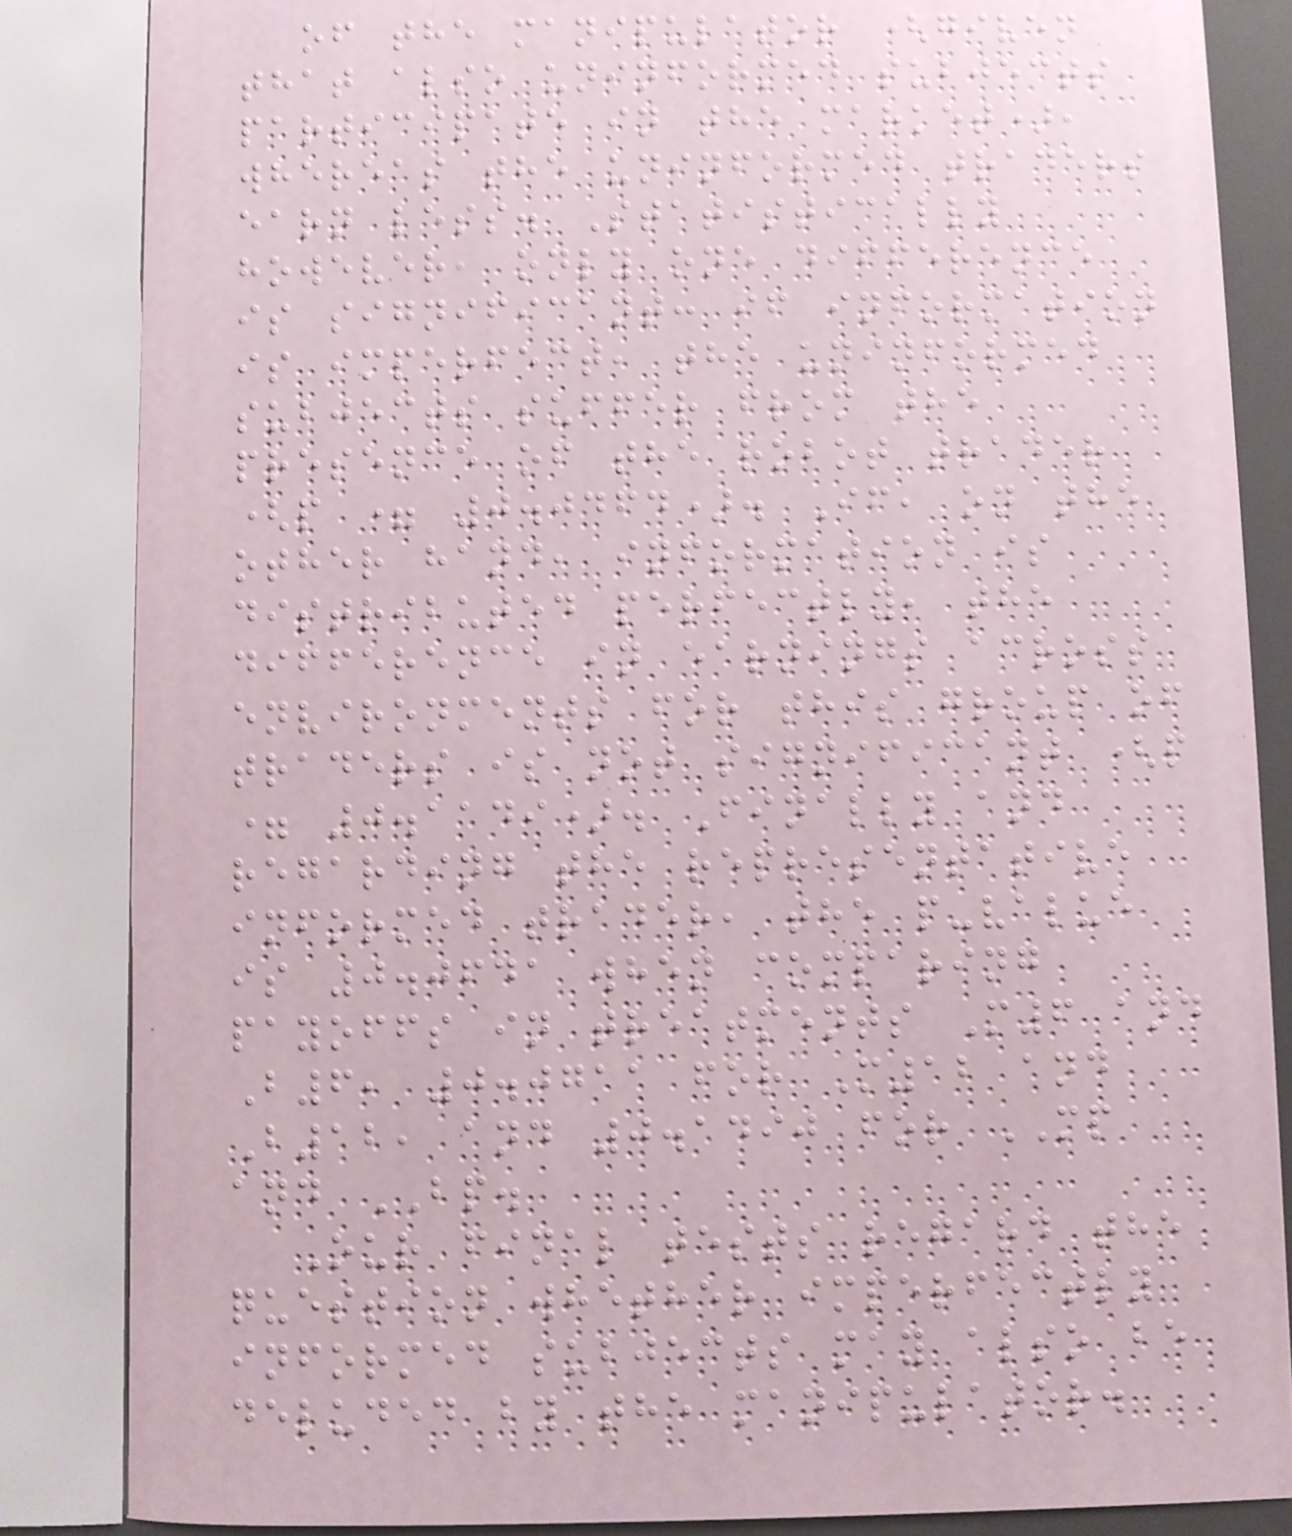of the manipulator (given
that also uninformed subjects
participate in the market),
whereas the uninformed traders
earn less. Statistically
however, only one difference
is significant: if information
is imperfect, the uninformed
subjects suffer from the
presence of the robot trader
(p = 0.0464). If, on the
other hand, information is
distributed perfectly, the
difference in earnings across
environments for this group of
traders is not significant (p
= 0.1149). Finally and
regarding the representative
informed trader, the p-value
is 0.0641 when comparing
payoffs in treatments M6 and
B6, 0.0711 for M12 and
B12, and 0.1490 for MP
and BP.
Our final tests regard the
question whether imperfectly
informed subjects may also be
deluded by the manipulator.
